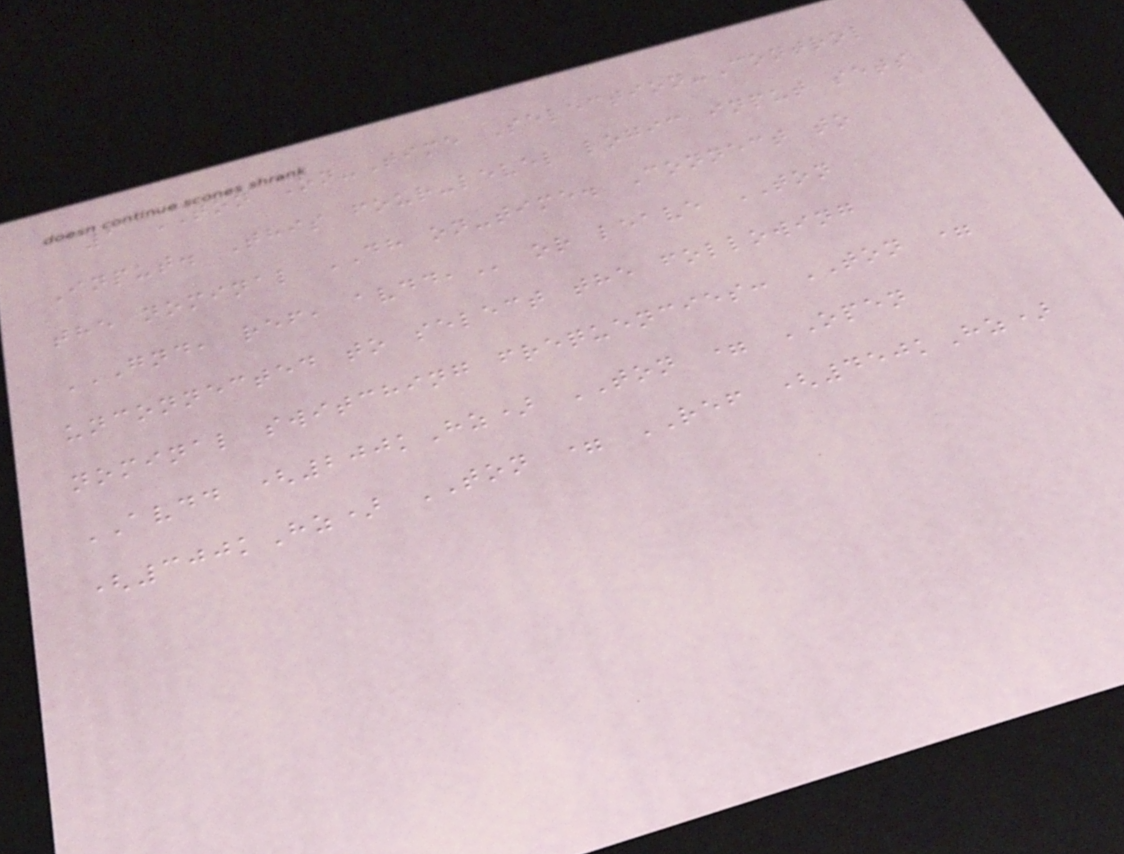1 TON On-Time Selection-Control
Input. This four-level logic input sets
the nominal DH on-time. Connect to
GND, REF, AVDD, or leave TON
unconnected to select the following
nominal switching frequencies: TON =
AVDD (200kHz) TON = OPEN
(300kHz) TON = REF (450kHz)
